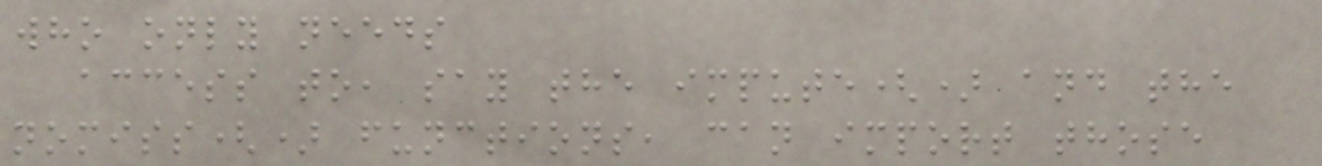who only needs
access to, say the impute() and the
nomiss() functions, can import those
